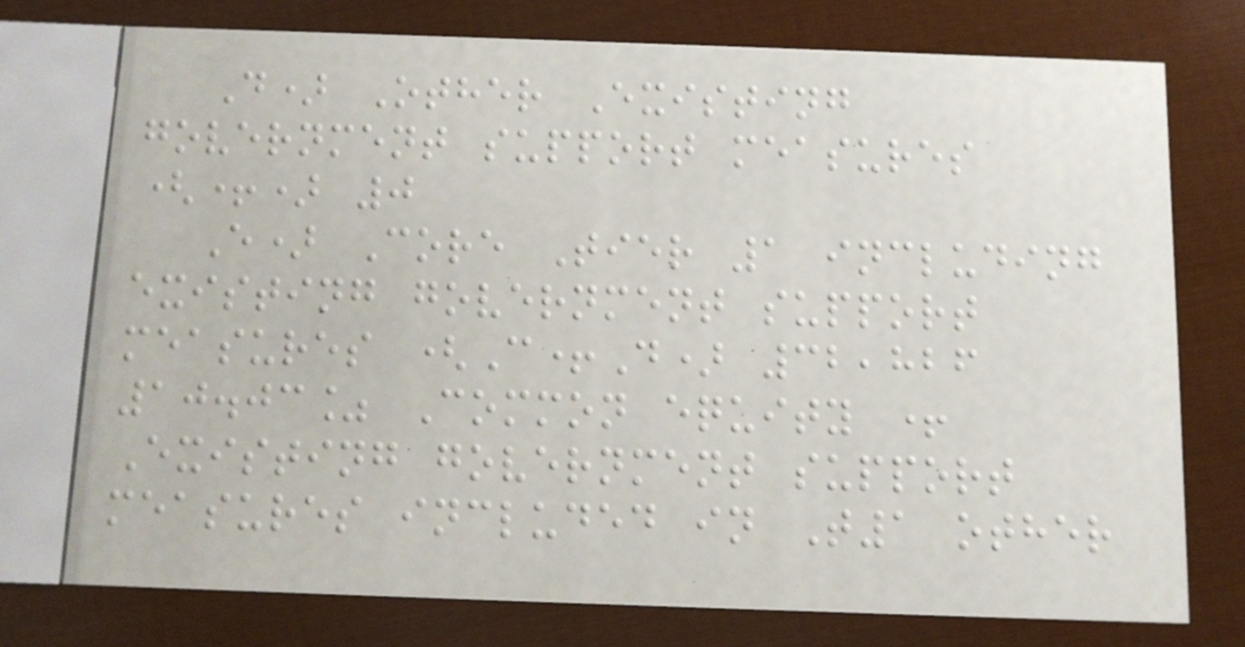D) Other Existing
government support measures
(+) 0
E) Core Tier 1 including
existing government support
measures (C+D) 32,826
10.03% Common equity +
Existing government support
measures included in T1 other
